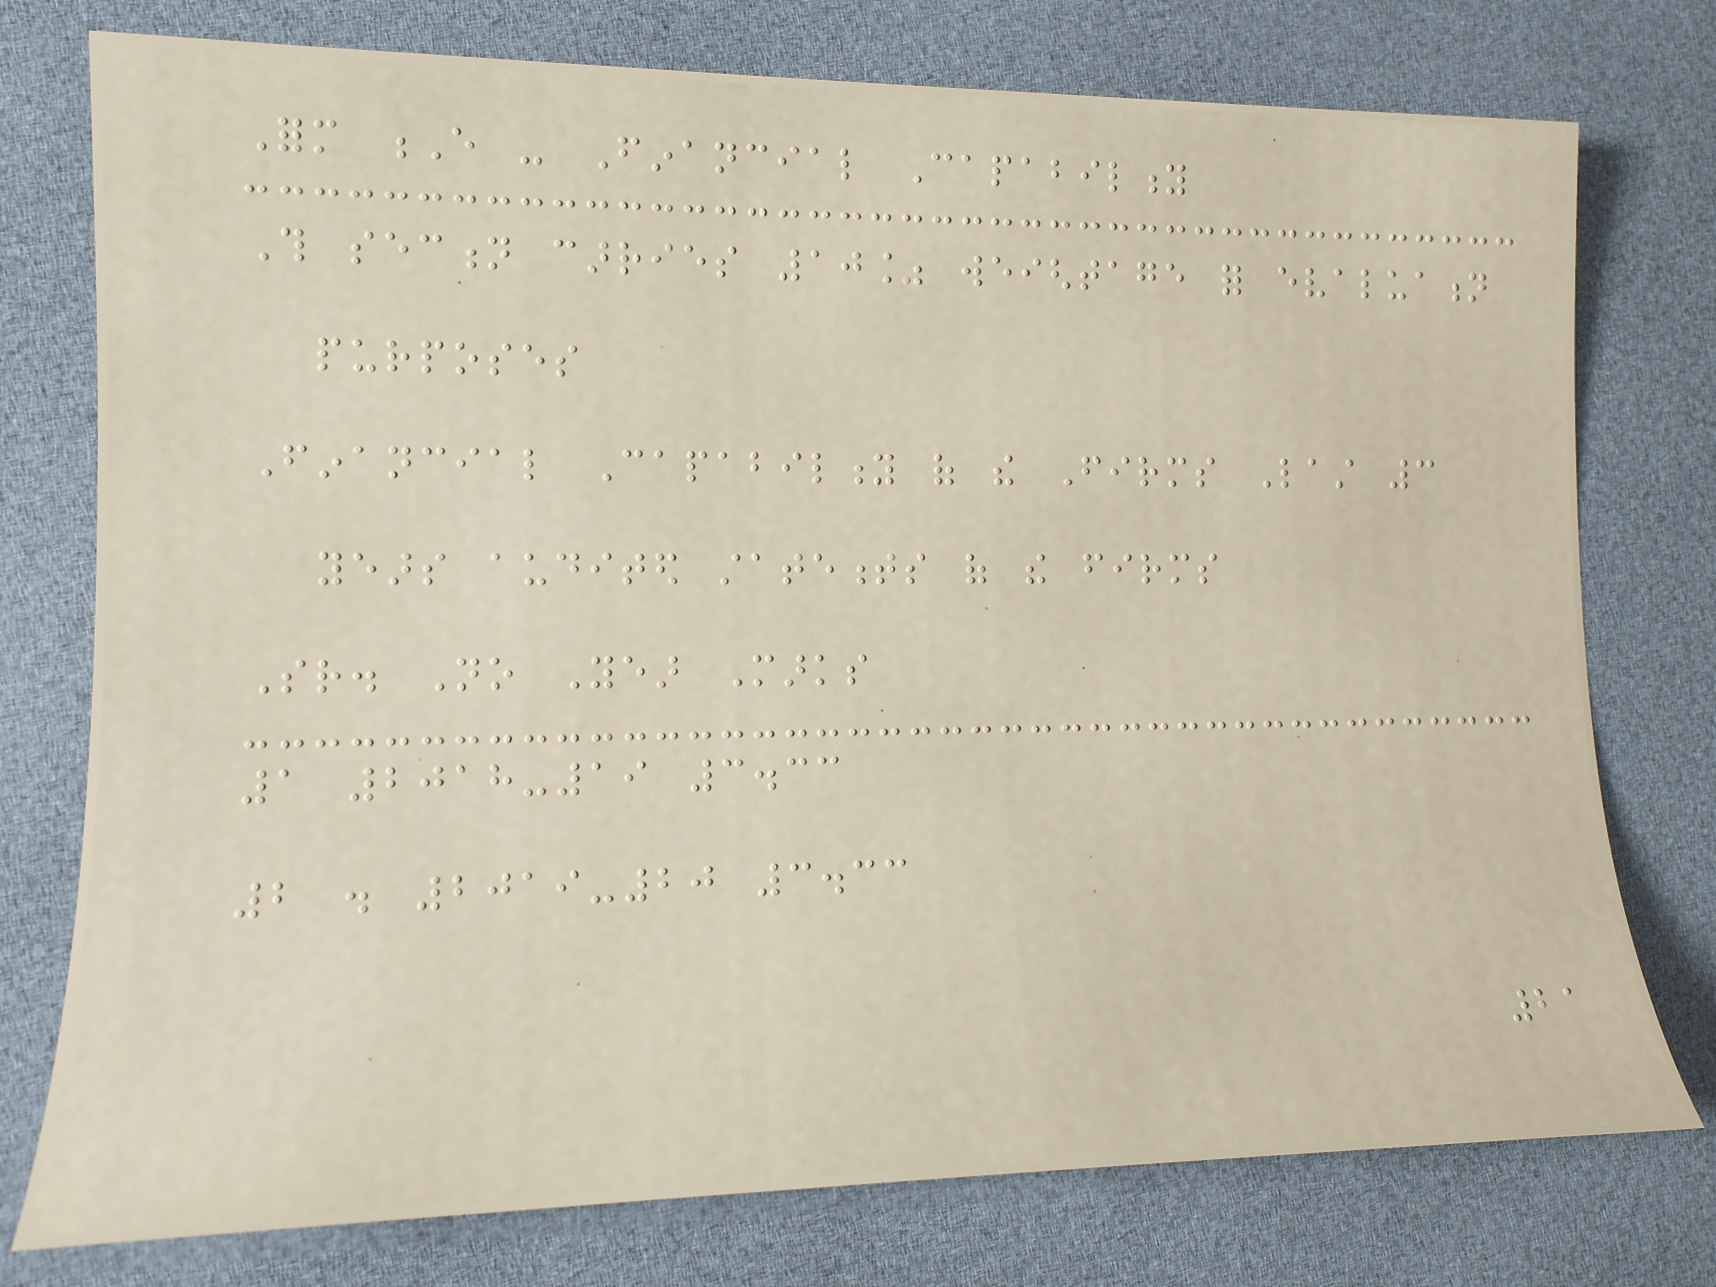Form E - Financial Capability
This section carries 10% weightage for evaluation
purposes
Financial Capability of the Firms Last 3
years audited statements of the firms
Sr. No Year Marks
1 2018-19 3.33
2 . 2019-20 3.33
21
